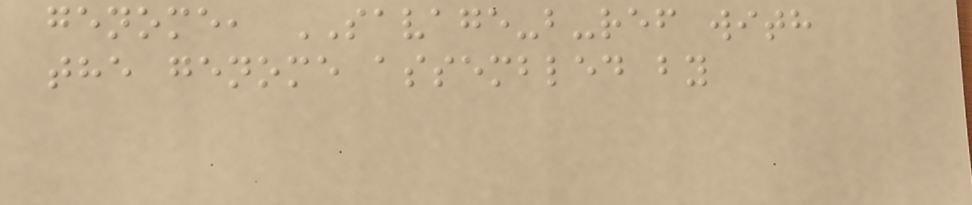genome, SAVAGE-b-ref with
the genome assembled by
